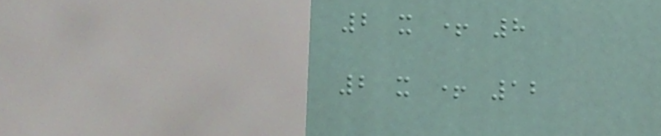2 x + 8
2 x + 12
